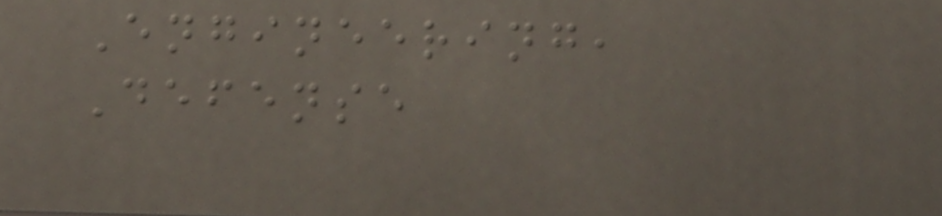Engineering,
Defense
